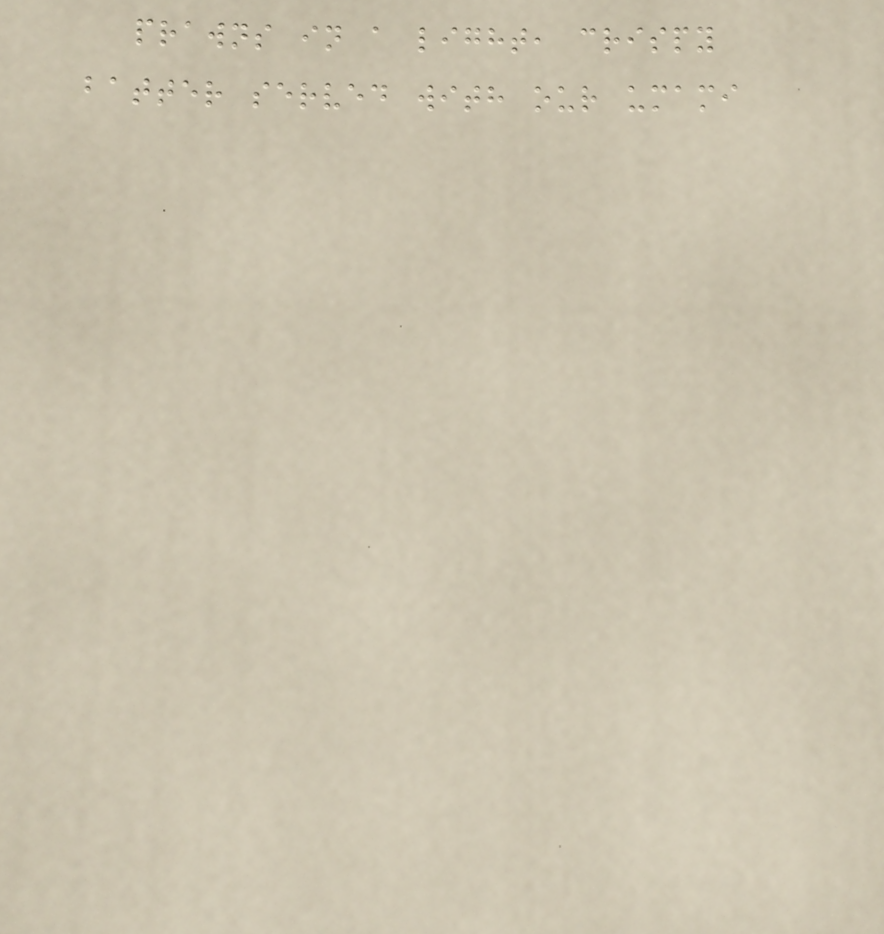prawns in a light, crispy
batter served with our umami
